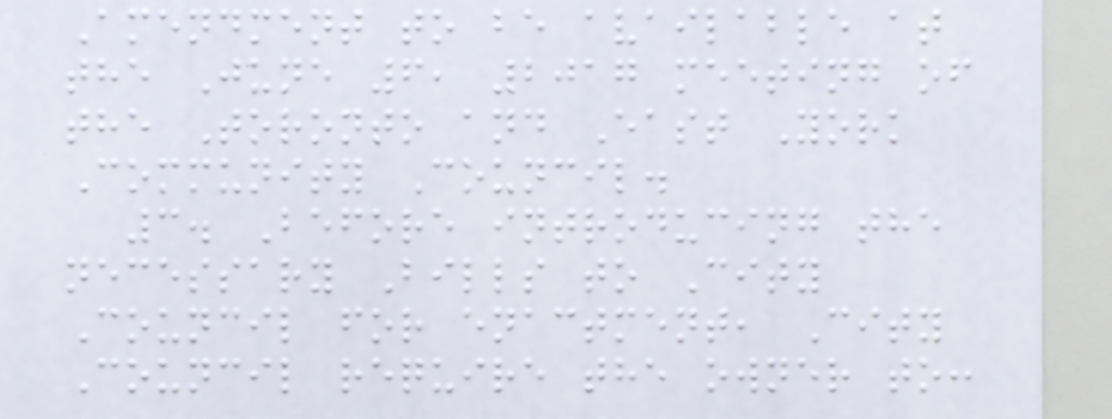Amendment to be available at
the June 6, 2017 meeting of
the Toronto and East York
Community Council.
3. Before introducing the
necessary Bills to City
Council for enactment, City
Council require the owner to:
